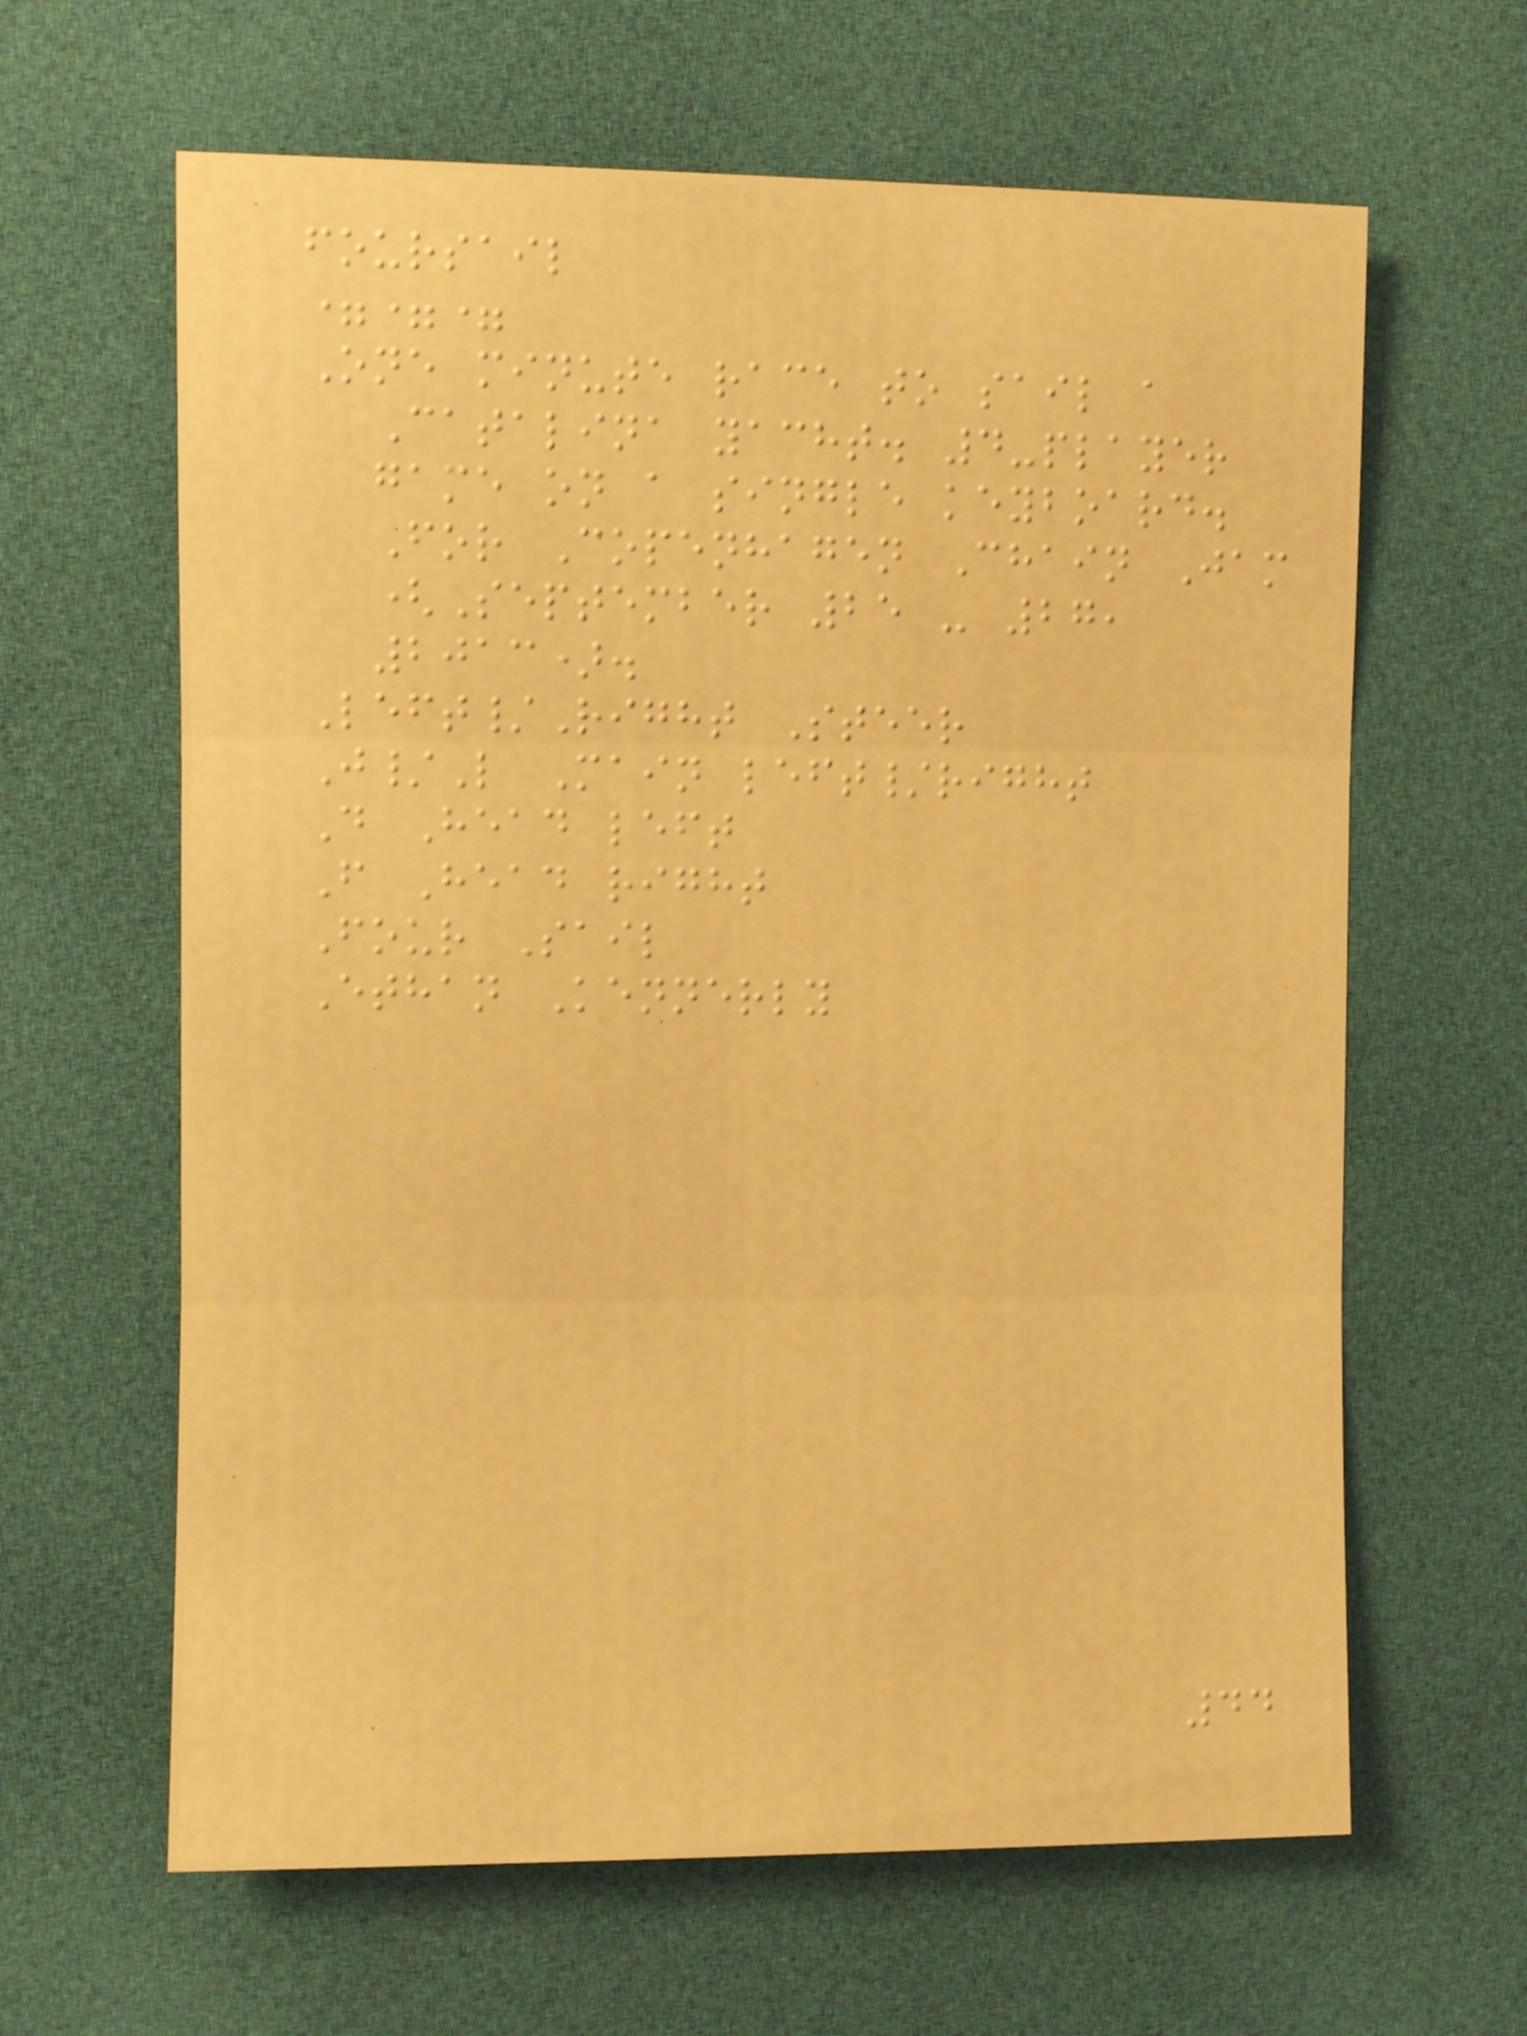foursail
===
One minute race to sail a
Catalina yacht. 4-player
game on a single keyboard.
For Copenhagen Chain Jam
(September 25 - 27,
2013).
Left/Right Steer
J/L Main left/right
D Head left
F Head right
Four Sail
Ethan Kennerly
44
